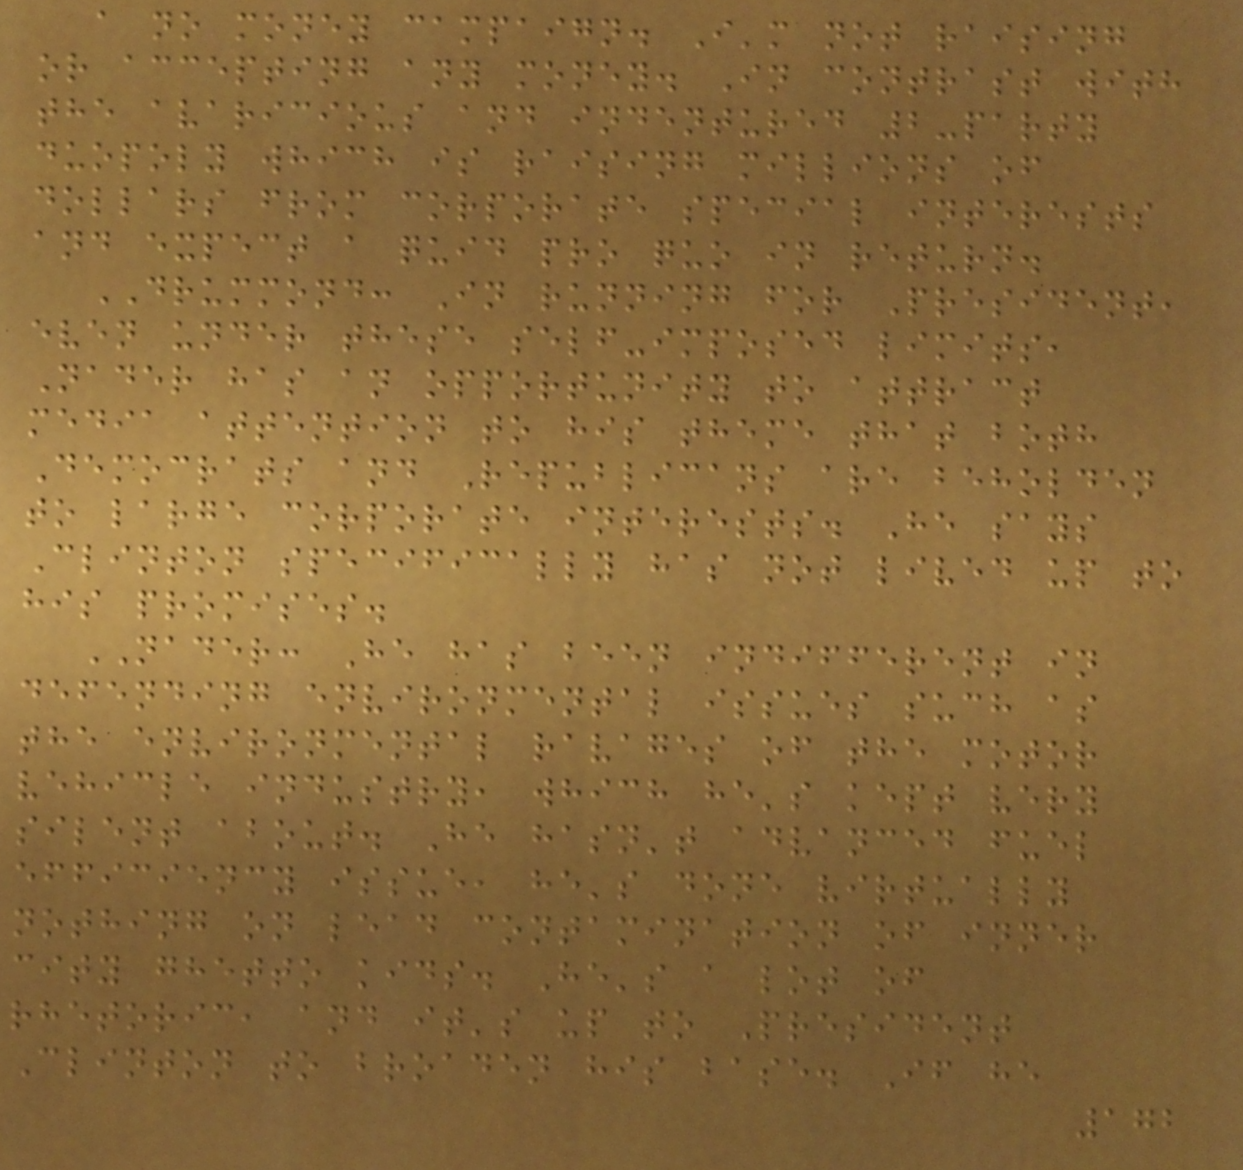a no money campaign. I'm not raising
or accepting any money. In contrast with
the avaricious and indentured 2-party
duopoly which is raising millions of
dollars from corporate special interests
and expect a quid pro quo in return.
DRUMMOND: In running for President,
even under these self-imposed limits,
Nader has an opportunity to attract
media attention to his theme that both
Democrats and Republicans are beholden
to large corporate interests. He says
Clinton specifically has not lived up to
his promises.
NADER: He has been indifferent in
defending environmental issues such as
the environmental ravages of the motor
vehicle industry, which he's kept very
silent about. He hasn't advanced fuel
efficiency issue, he's done virtually
nothing on lead contamination of inner
city ghetto kids. He's a lot of
rhetoric, and it's up to President
Clinton to broaden his base. If he
172
